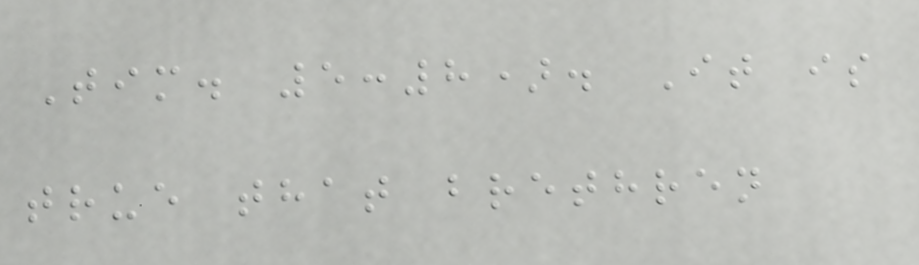Tim. 5:8). It is
true that brethren
